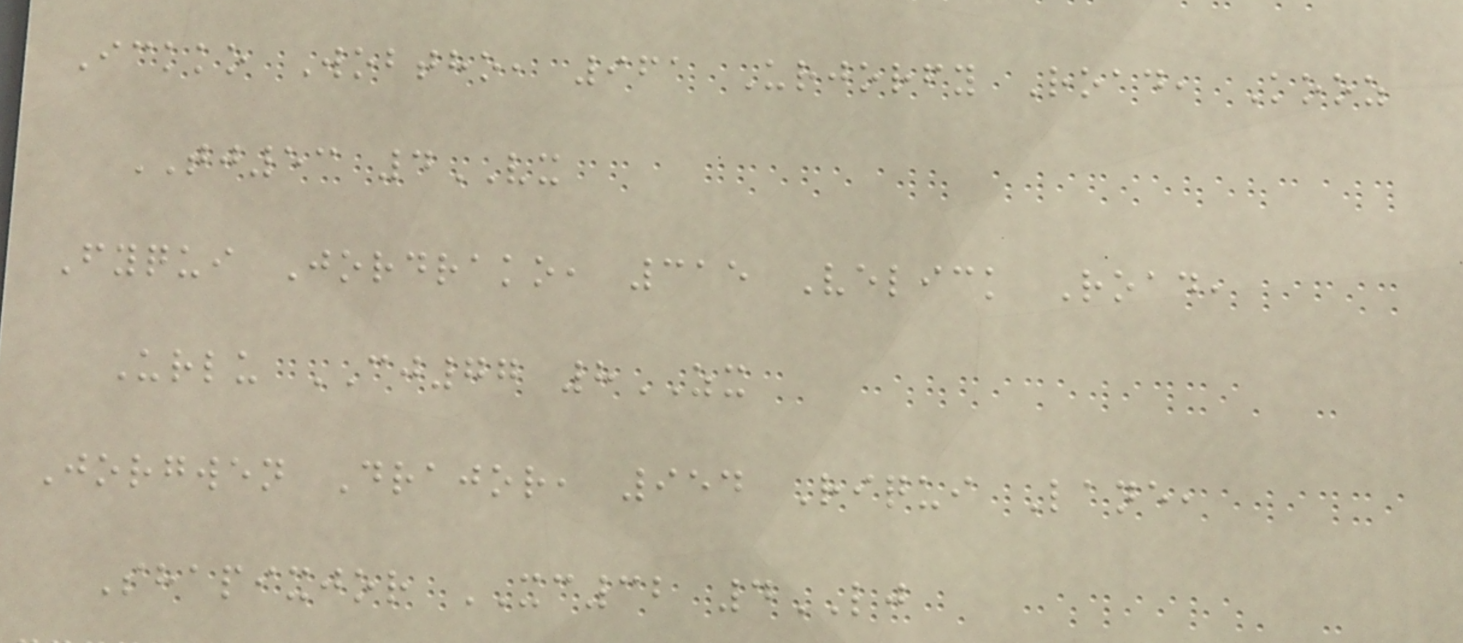Ickko Wobtho, 961 Urjorfy Road, Kooz
TJ53 4VX
Fyqui Jordrako, 315 Velick Road,
Urlu CJ77 8ZX
Jorgwen Drajor, 954 Riqui Lane,
Shapixjor XC32 4LJ
